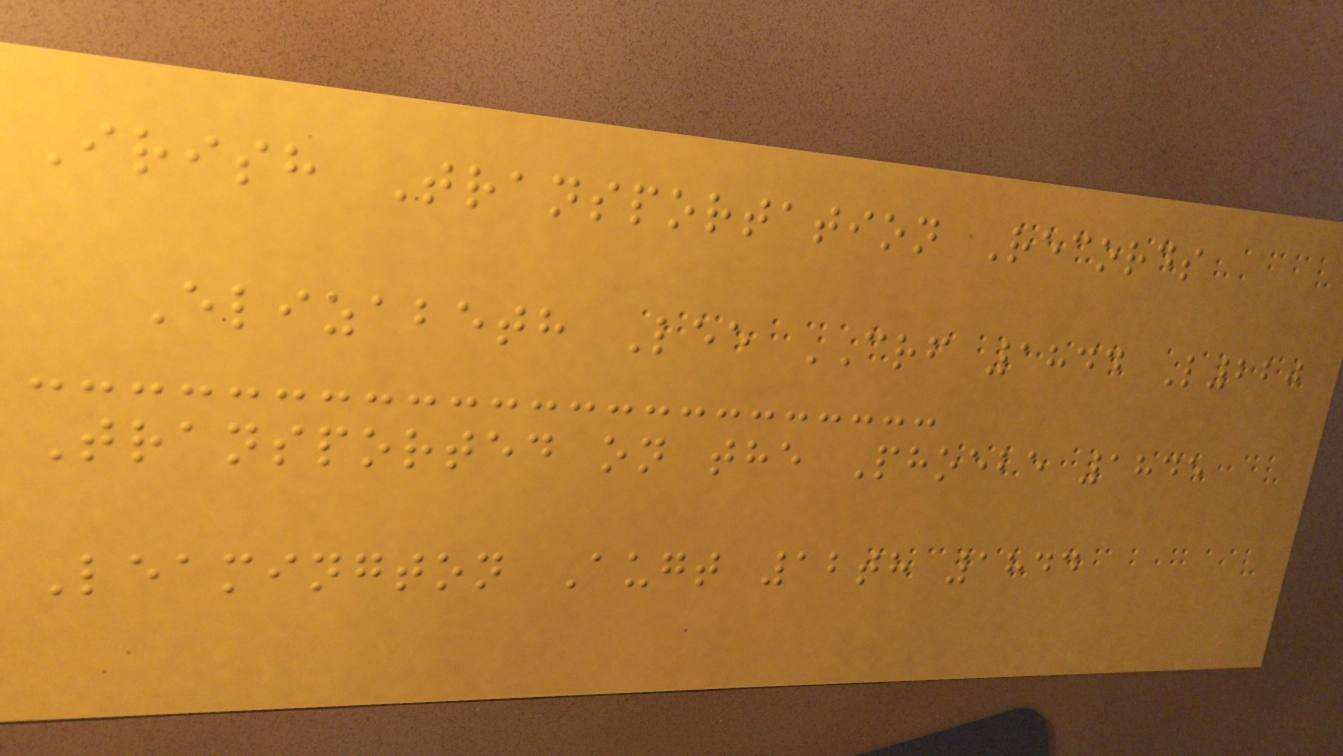Irish Transportation Records
Elizabeth Lee CRF 1844 L220
Transported on the Phoebe 1845
Leamington Augt 12th 1844
